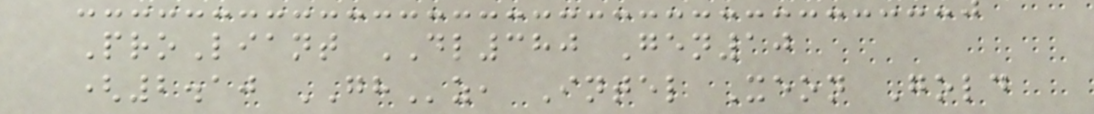ProLiant DL380 Gen10
(2.10 GHz, Intel Xeon Gold
